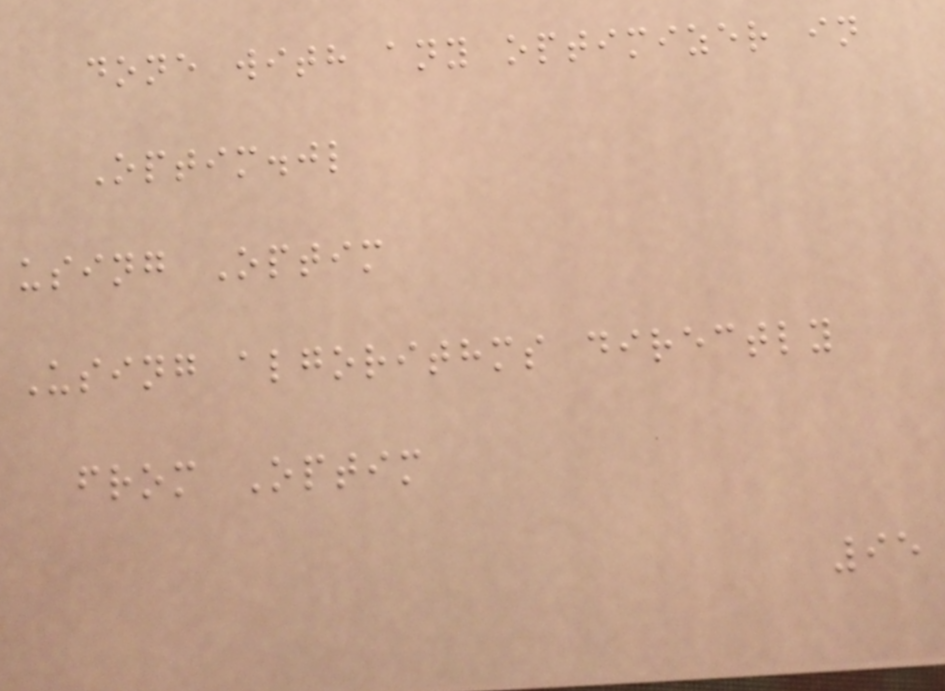done with any optimizer in
Optim.jl
using Optim
Using algorithms directly
from Optim
95
